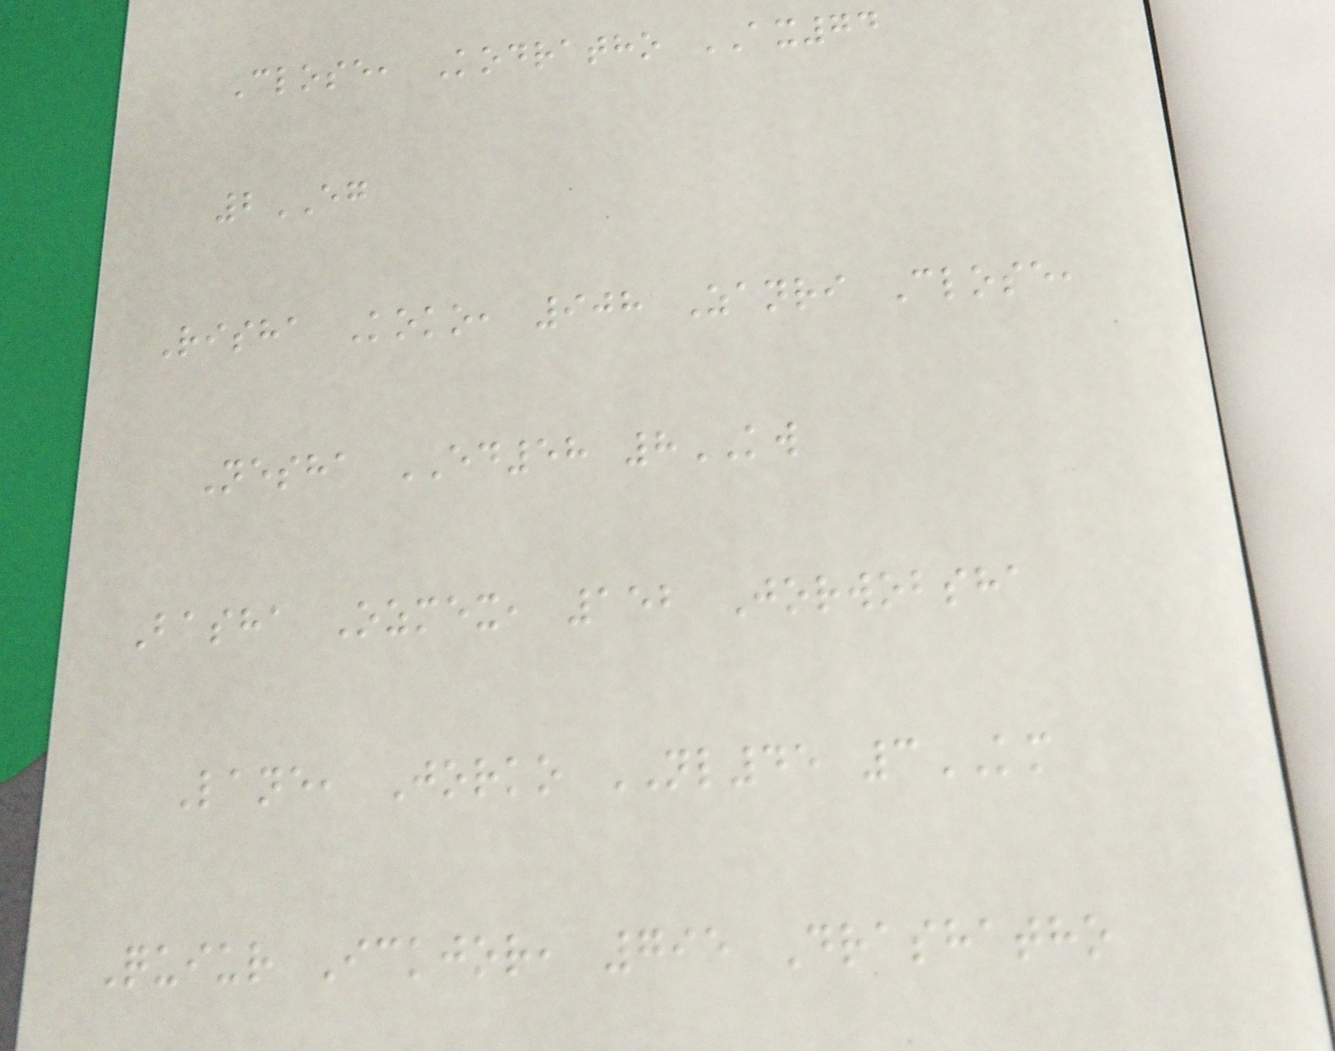Close, Kodratho AX74
2EG
Risha Koko, 908 Zanri Close,
Nesha ED58 8KW
Basha Ozmex, 152 Jorwobsha
Lane, Jorko NL45 3KM
Quiur Ickjor, 795 Drashatho
